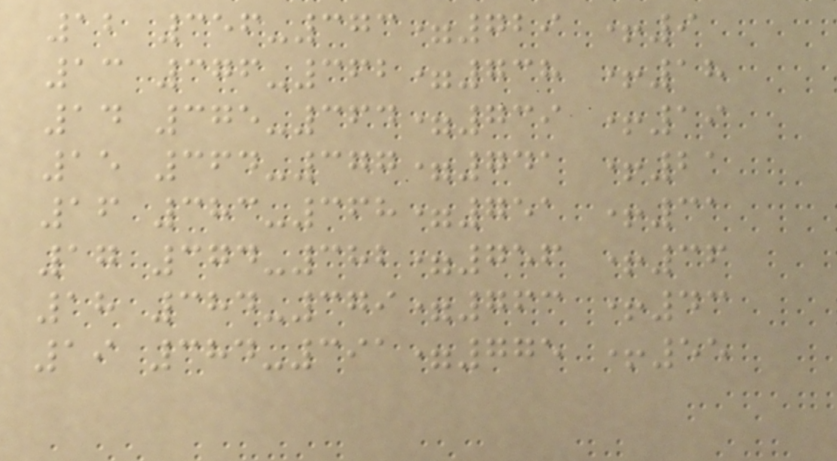12 356-373=729 +9
13 376-362=738 +18
14 375-364=739 +19
15 364-377=741 +21
16 383-368=751 +31
17 374-382=756 +36
18 384-379=763 +43
19 384-391=775 +55
